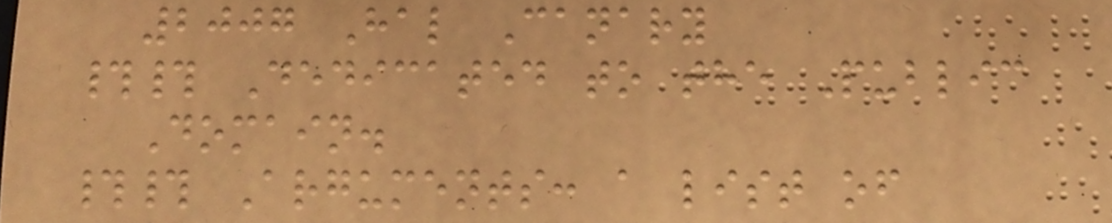2007 Hal Canary
## Dedicated to the Public
Domain.
## Arguments: a list of
